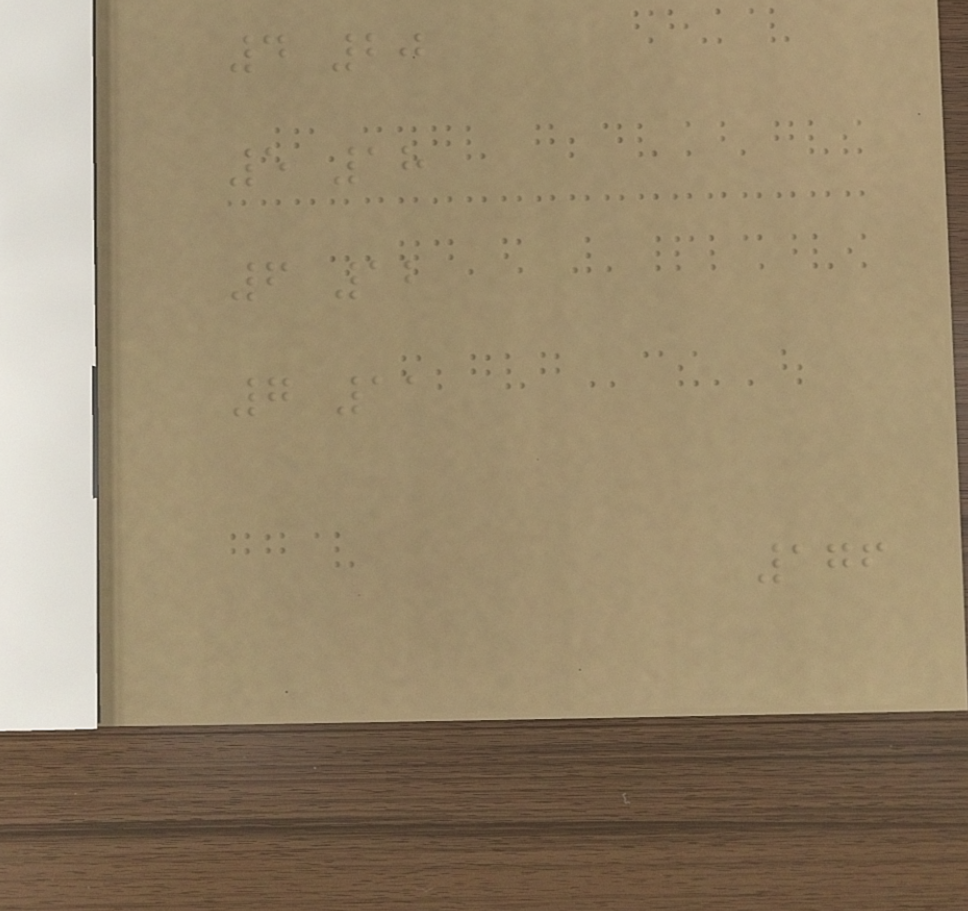4 20
5 18
6 12
7 11
176
